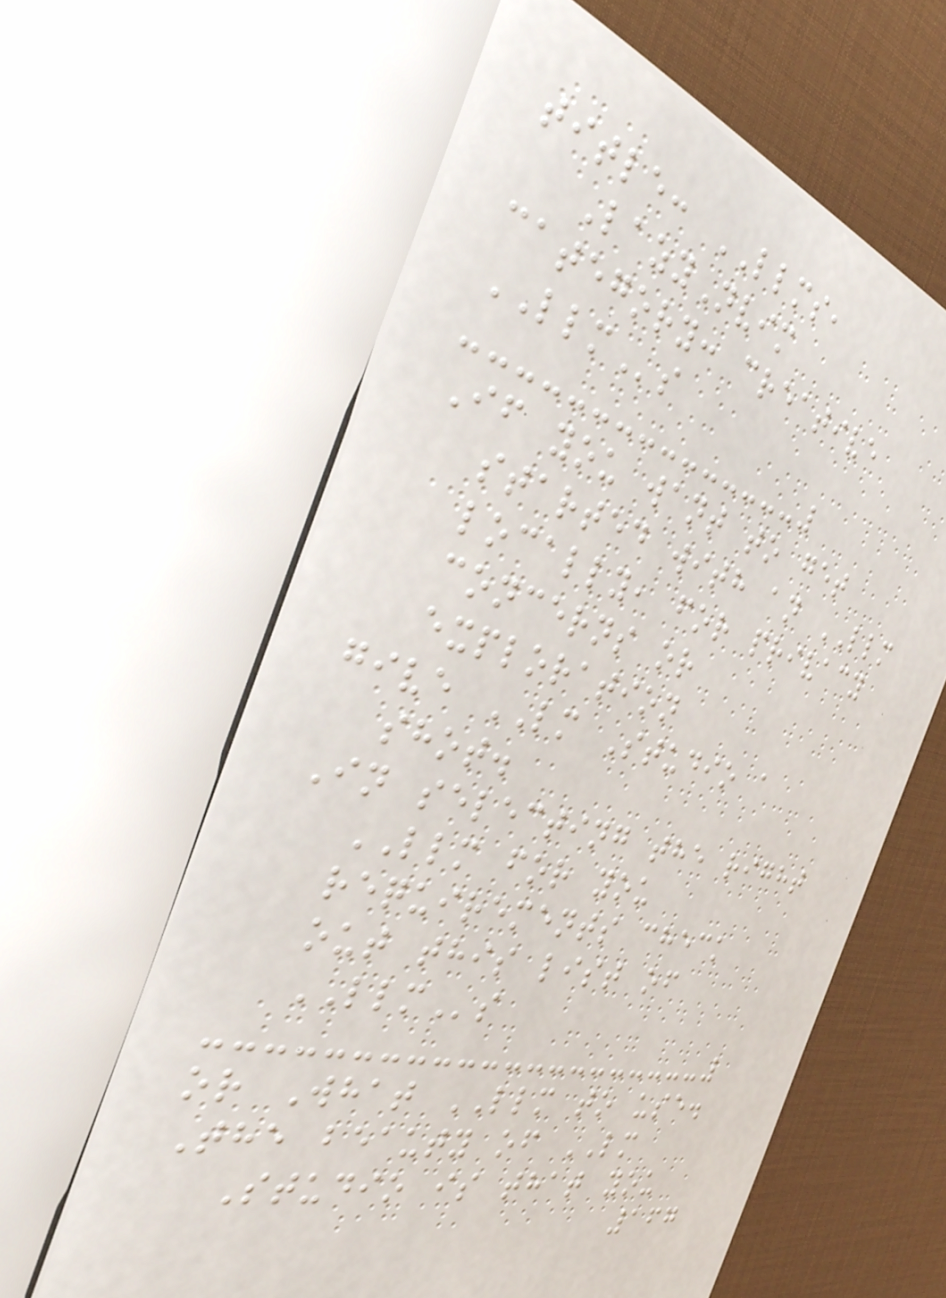title: LLMS,
LazyNvim
category: creative
LLMs
If you want to get
started with an LLM
locally, for privacy
concerns or
exploration
give LM Studio a
shot.
In selecting the right
LLM for you
requirements check
out this list of
LLMs
or What LLM to use.
The beauty of LM
Studio is that you
167
